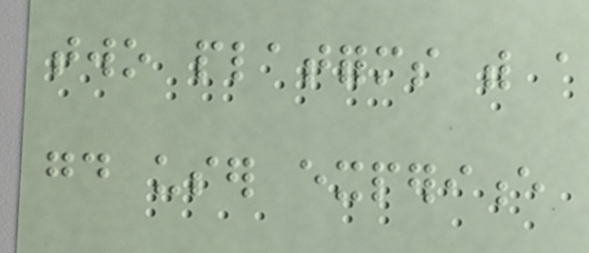two platforms with a
good user experience
